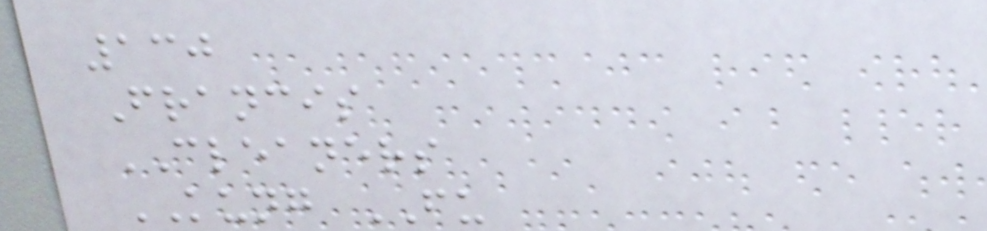130
Francis
CLEANERS
KUNG FU
